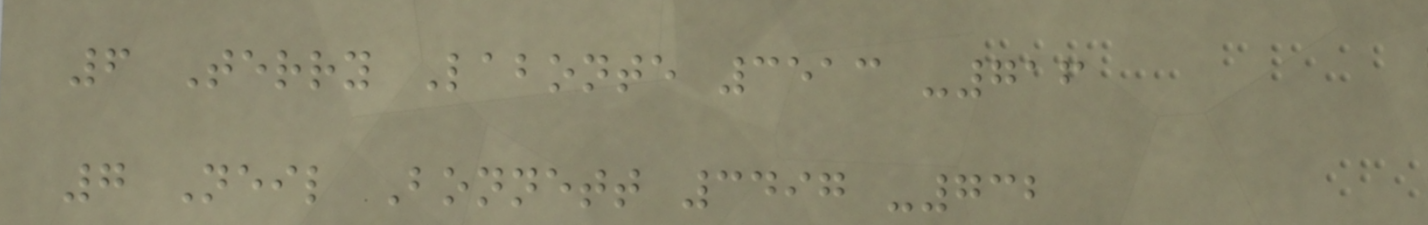6 Terry Labonte 3513 -716
7 Neil Bonnett 3497 -732
